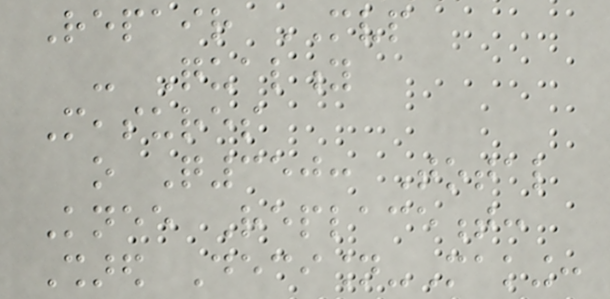Repair MVP
- Quality
Measures
o Q350: Total
Knee Replacement:
Shared Decision-Making:
